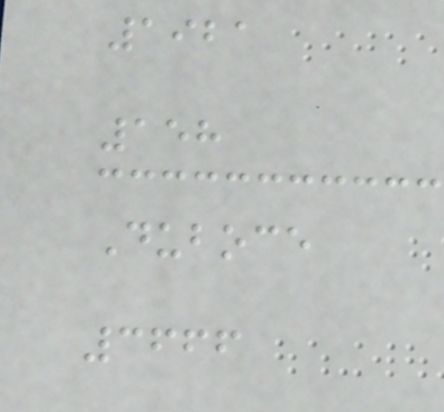1921
158
Duboce
3666
